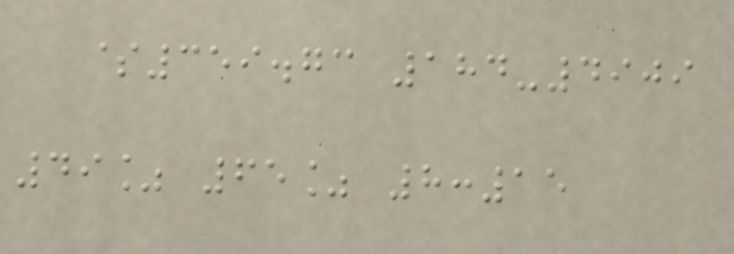$359.73 184-4909
49% 65% 8:15
